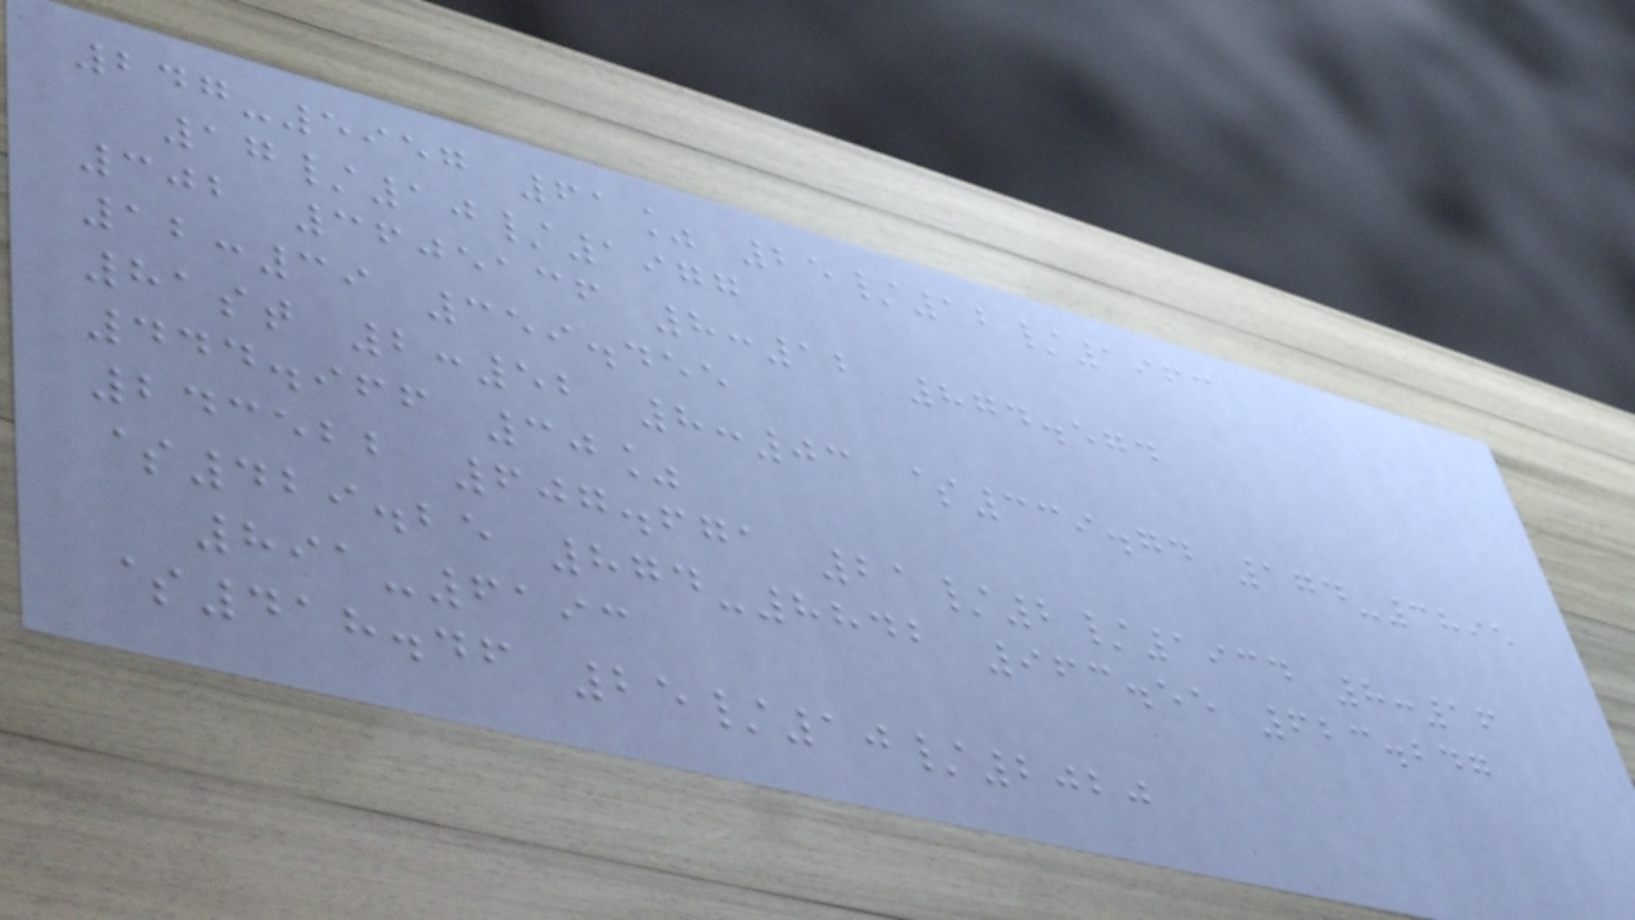247-5957 61% 25/12/1963
17/10/1977
302 3605136 8:12 874.574
12:39 359.455
81st 2:52 8:03 $339.74 174-3895
444.966 30%
243522 607.671 21/2/1934 8:16
$429.25 874-8842 963.55 623.247
891-6193
$418.46 25/10/2020
